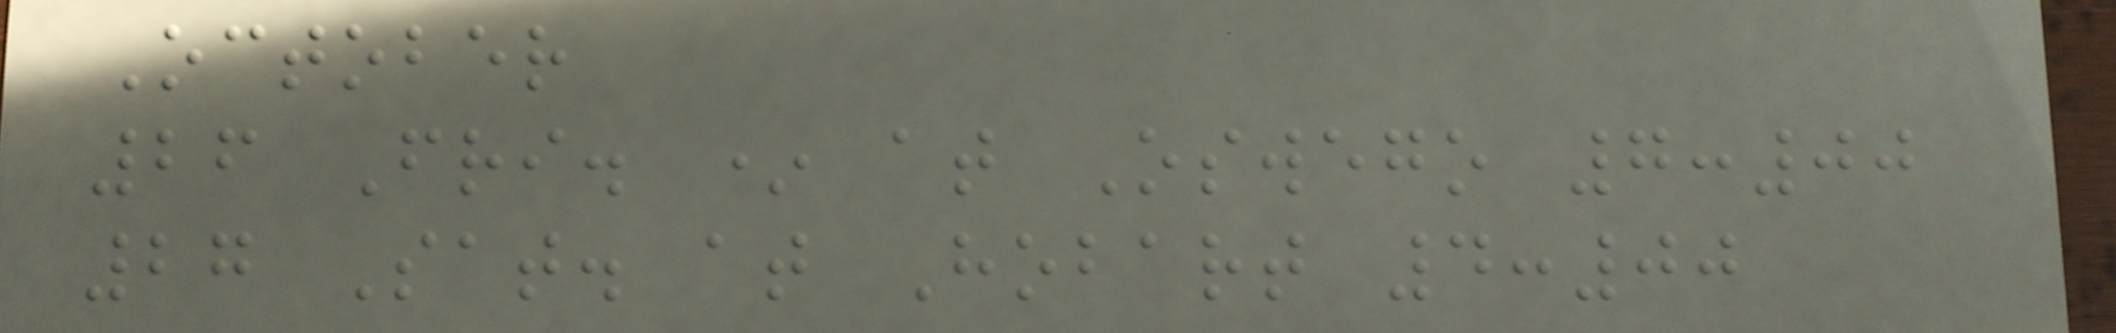October
26 Fri. * at Oswego 7:00
27 Sat. at Hobart 4:00
